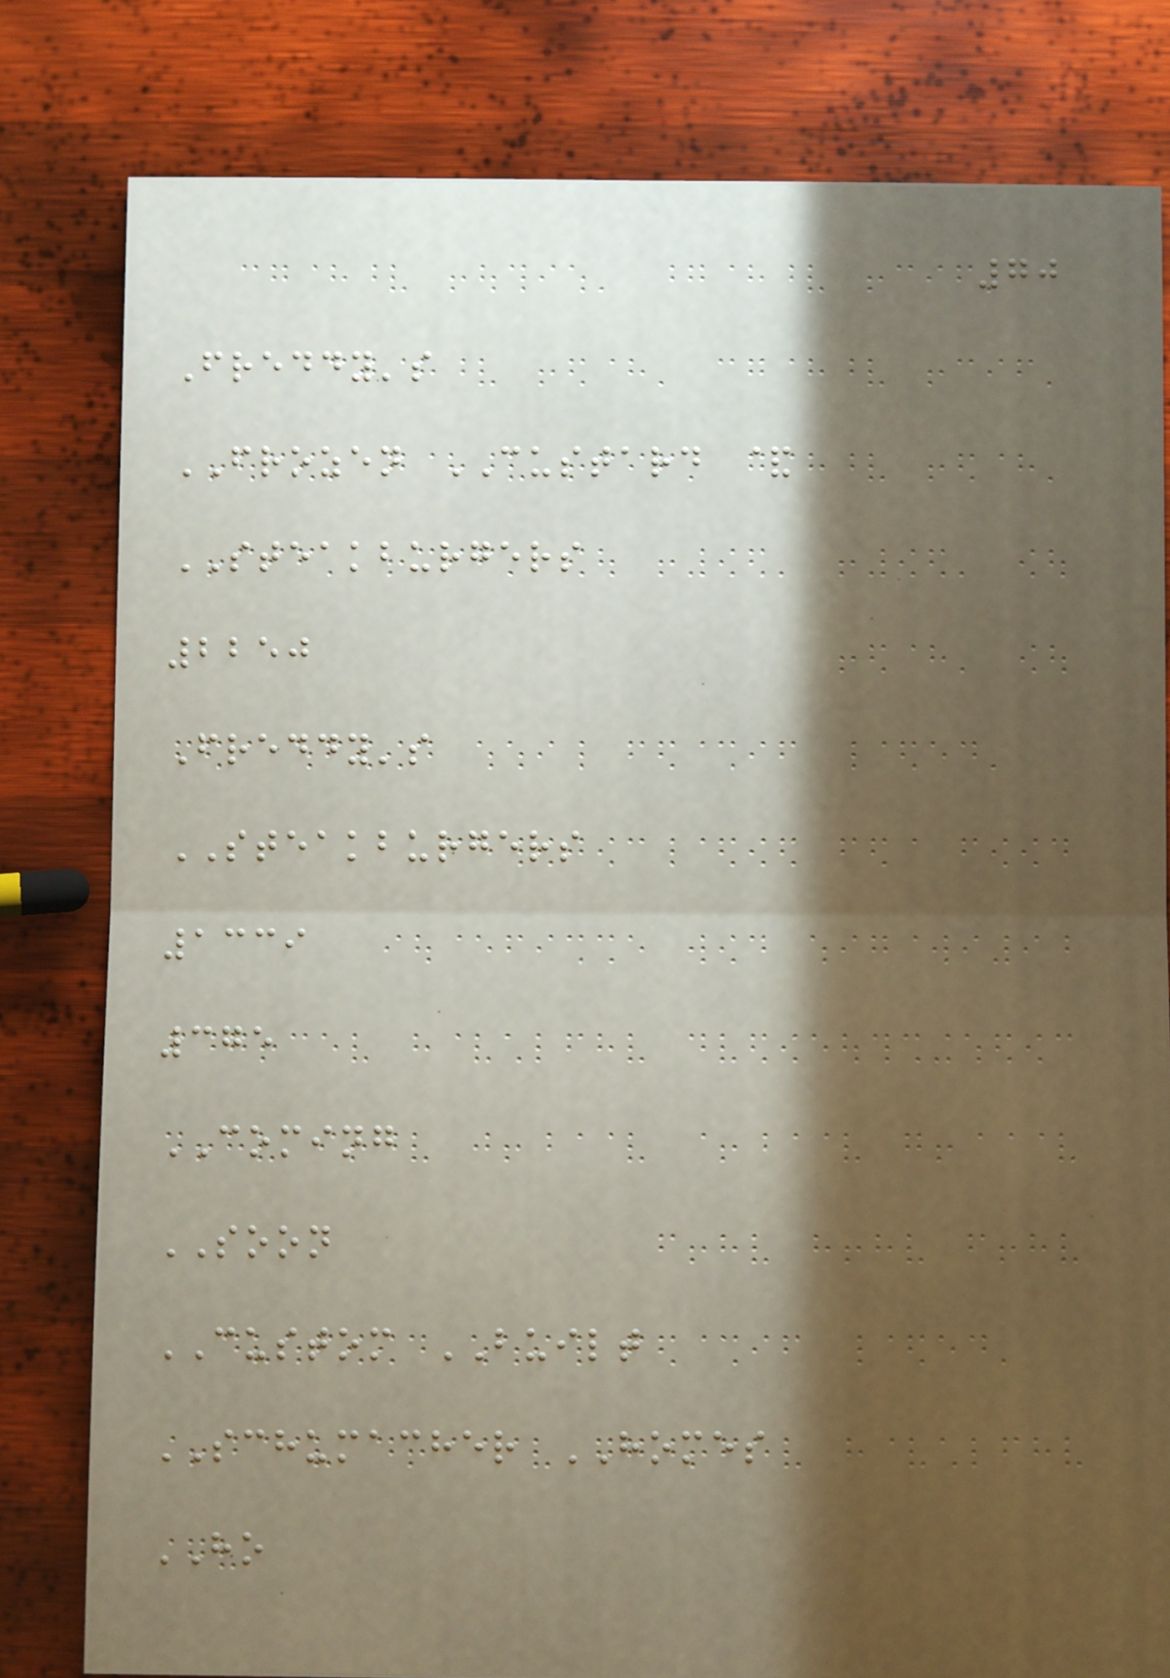70
Freddy's
FROZEN CUSTARD &
STEAKBURGERS
2250
Freddy's
STEAKBURGERS
1339
375
COMING
SOON
CUSTOM BUILT
SCHUMACHER HOMES
HO
